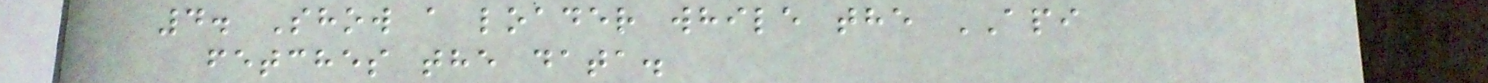4. Show a loader while the API
fetches the data.
